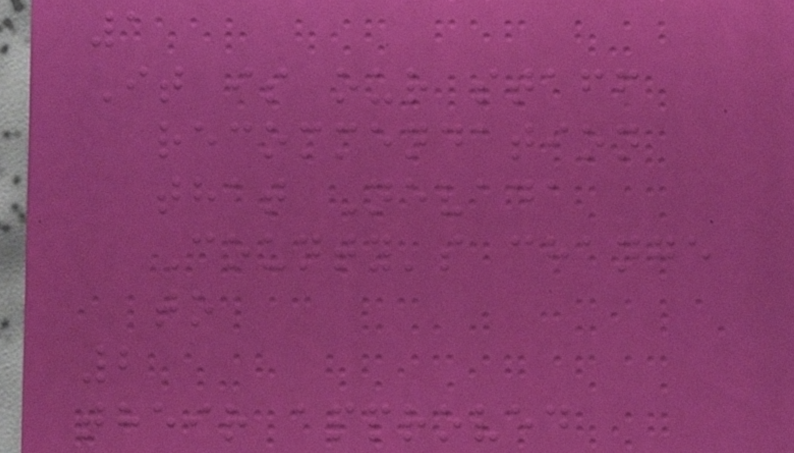1
It is our staff
recommendation
that Nevada
County's change
to
2
their approved
